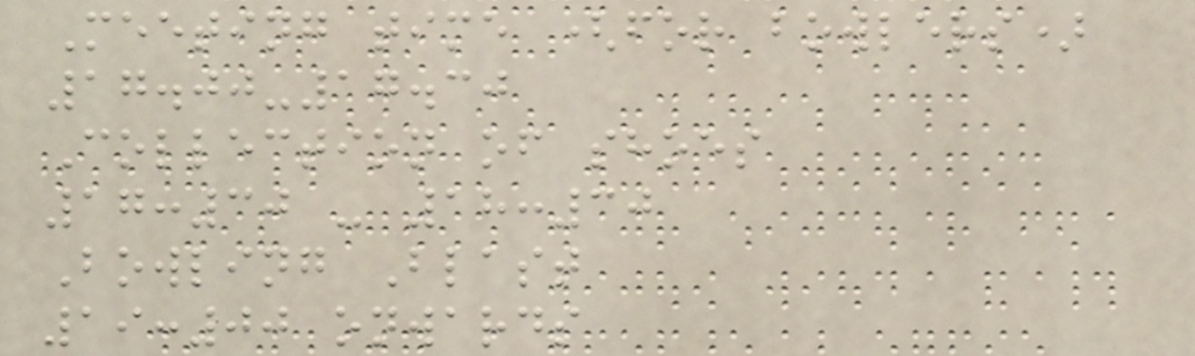Meeting time (for bowlers)
17.00-17.30
Collection of shoes
17:30 - 18:30
Bowling Blast
19:00 onwards
